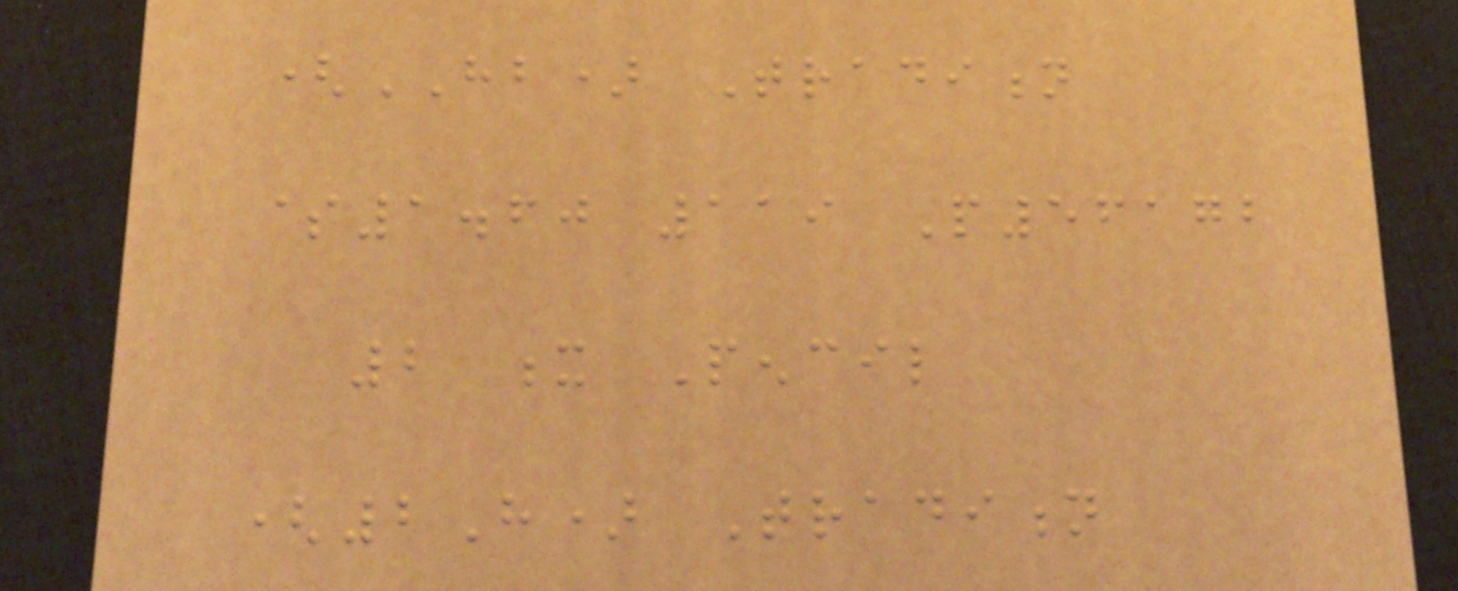(HB) Tradition
$1.60 119 P56172
2 x Pencil
(2H) Tradition
